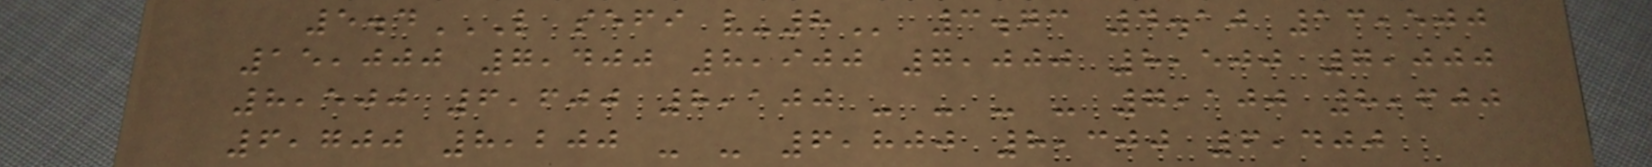5.4L SEFI V-8 3.73 4.10 13,500
15,000 7,400 8,900 7,000 8,500 7,000
8,500 6,600 8,100 - - - - 7,100 8,600
6,700 8,200 - - 6,800 8,300 6,400
